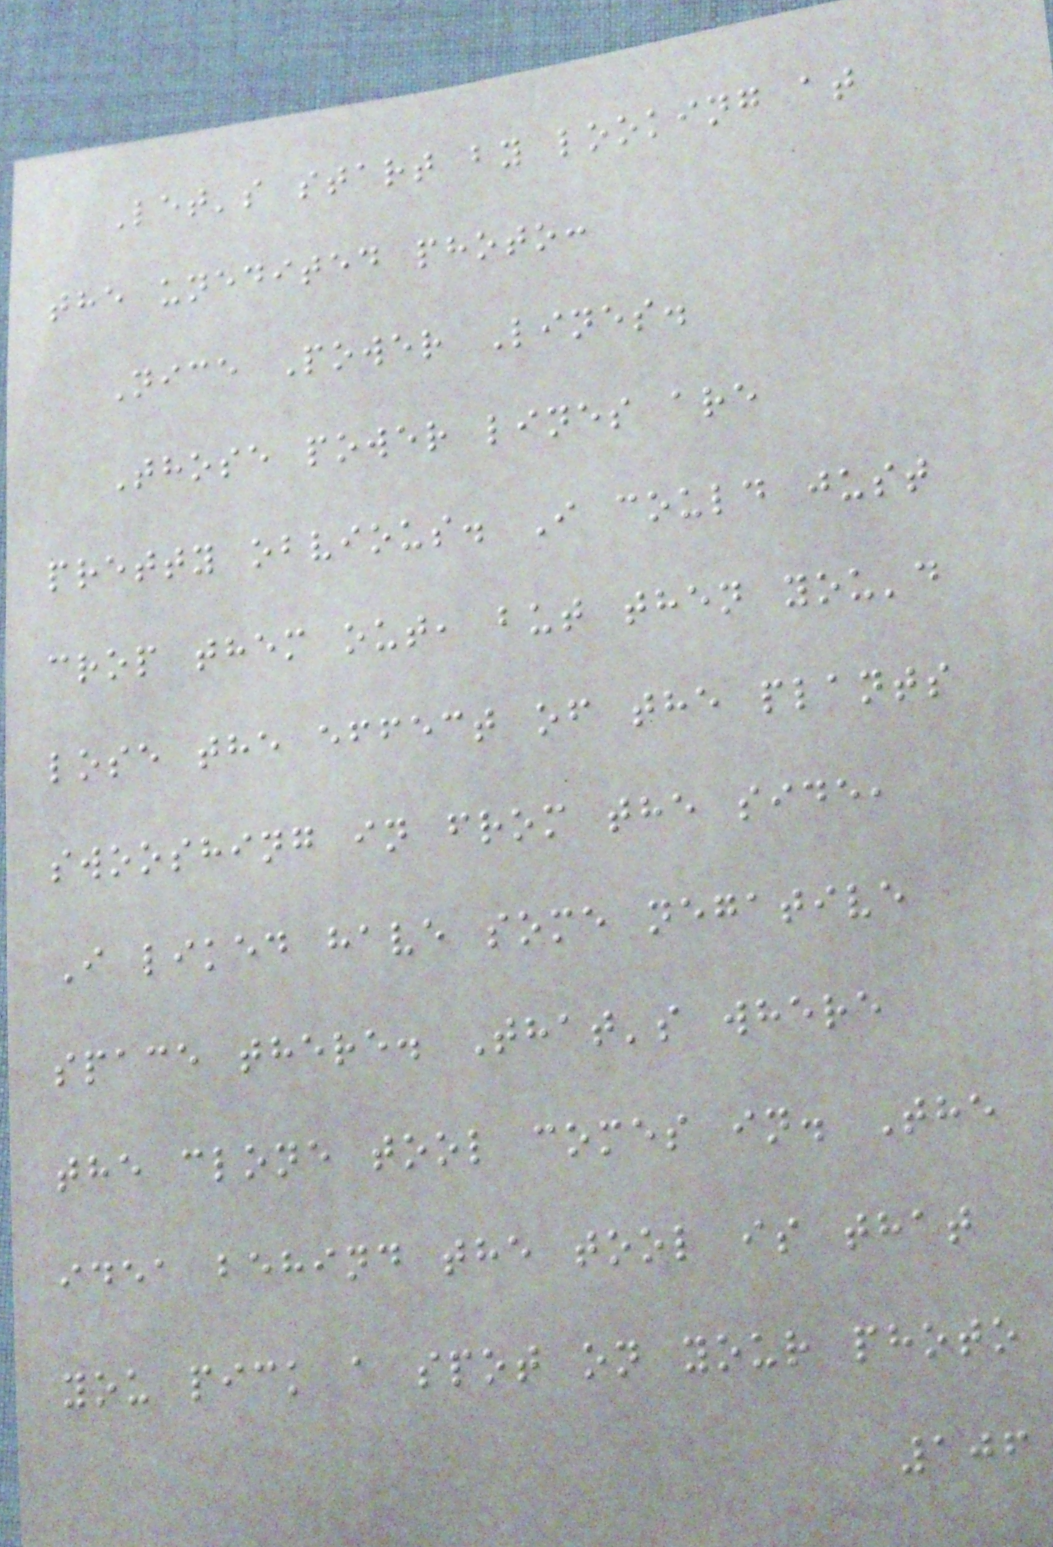Let's start by looking at
the unedited photo:
Nice Power Lines.
Those power lines are
pretty obvious. I could just
crop them out, but then you'd
lose the effect of the plants
swooshing in from the side,
I liked have some negative
space there. That's where
the clone tool comes in. The
idea behind the tool is that
you pick a spot on your photo
106
